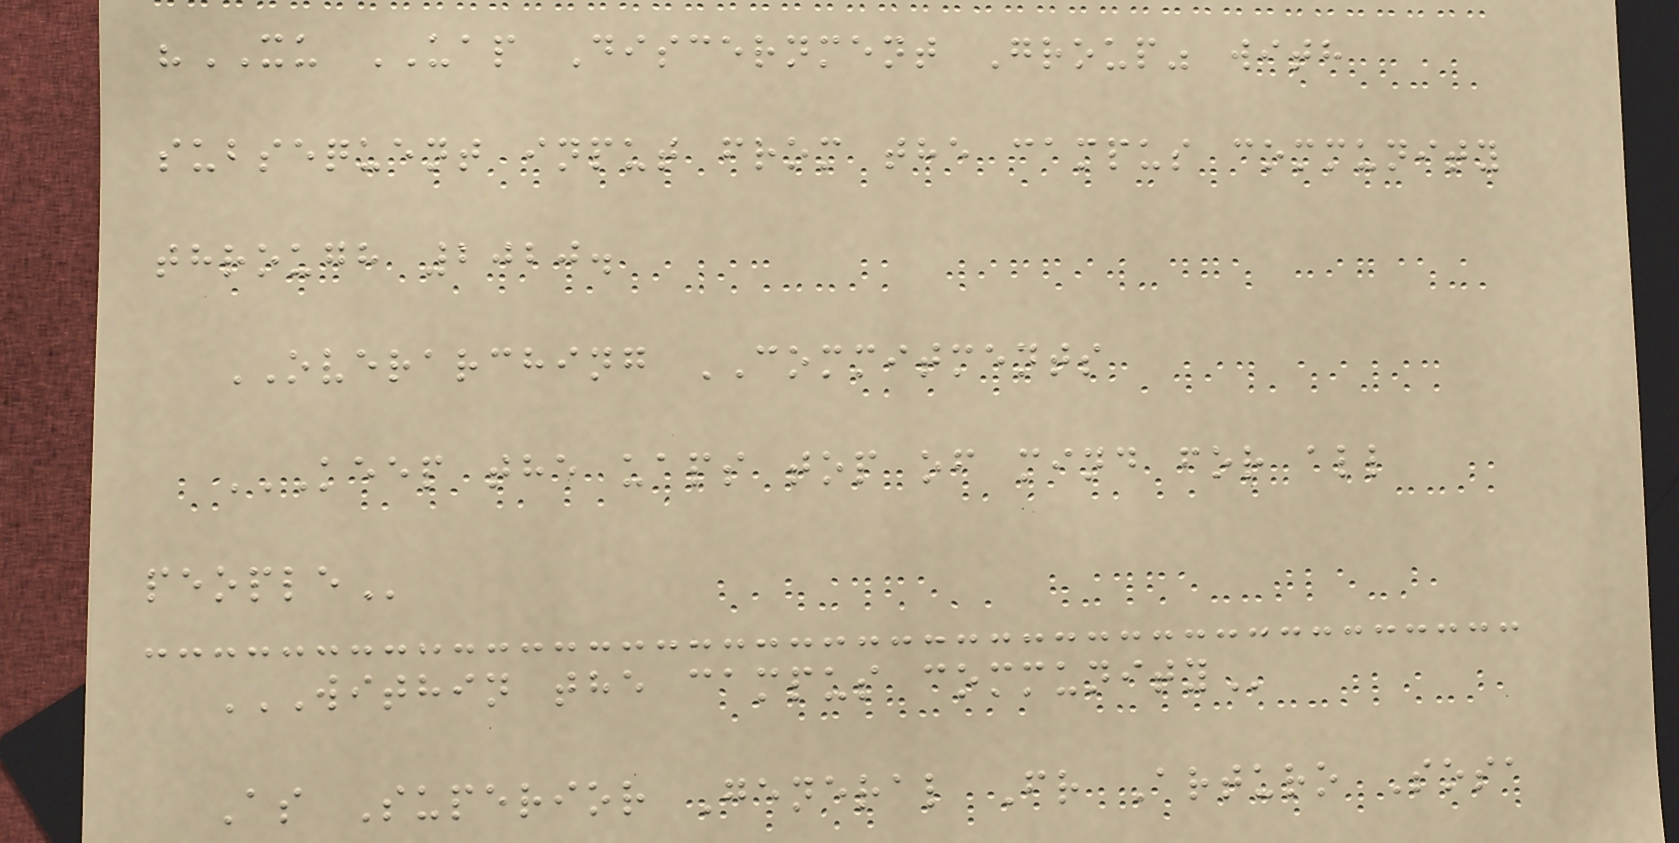"XU UAP Discernment Group" with
subsequent input from the campus community
through 2020.
OVERARCHING COMMITMENTS
KEEP THE UAPS TOP OF MIND FOR ALL
PEOPLE
WITHIN THE CAMPUS COMMUNITY
As Superior General Fr Arturo Sosa
